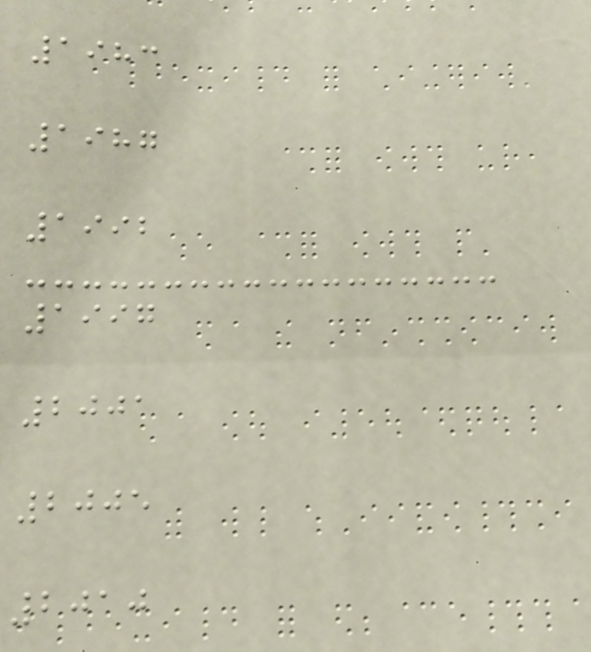1983
1987
1992
1997
2001
2005
2010
